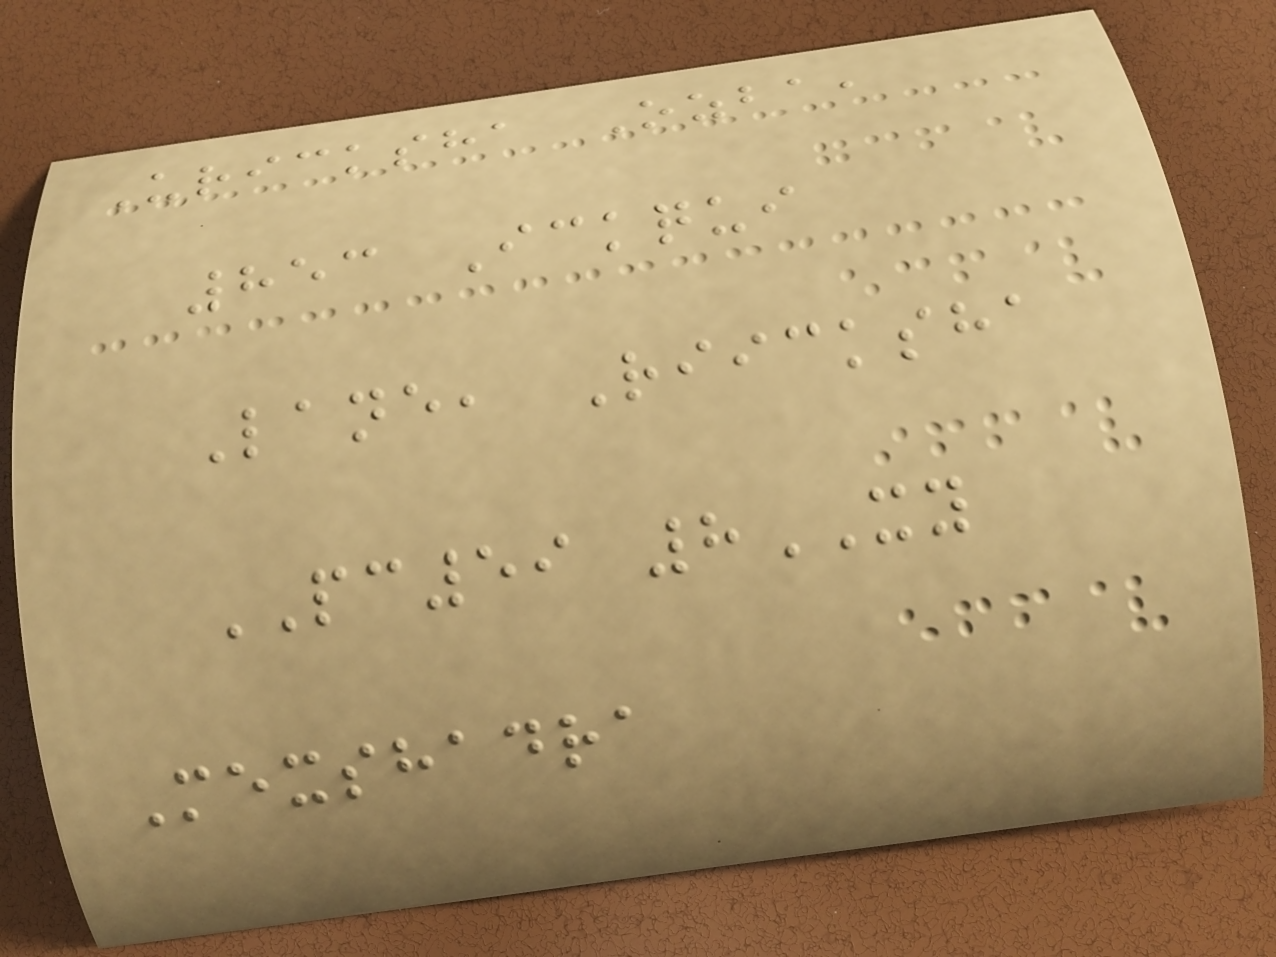Uricksha Ozba,
853 Ickqui
Lane, Riicksha
PC59 8XY
Mexshadra
